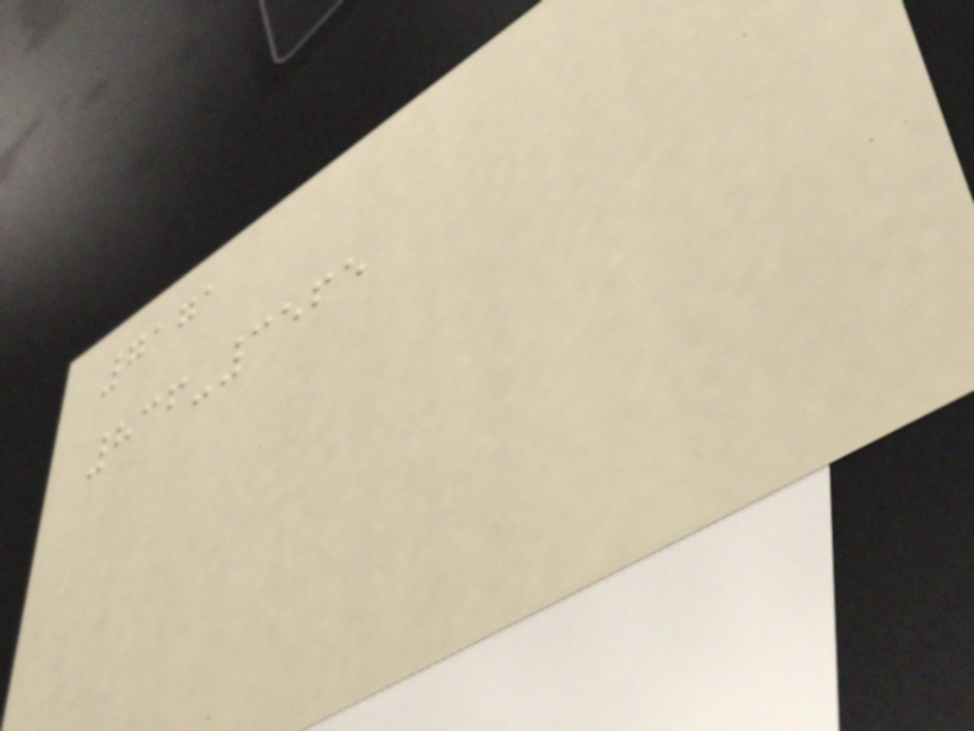7171
836-3565
